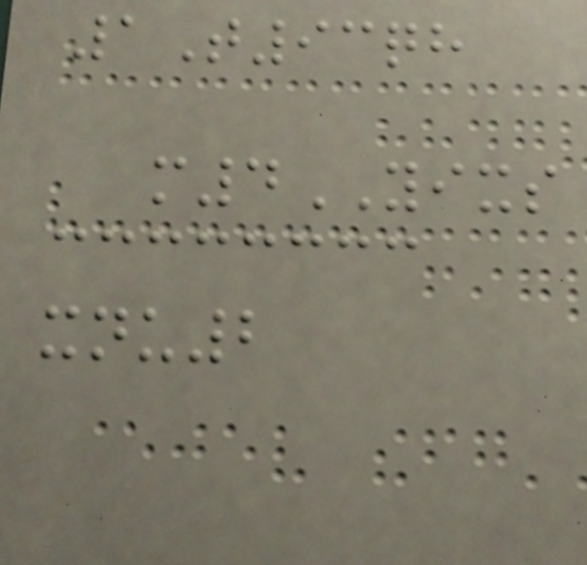1T93qh
m4YIXS
xnu2
